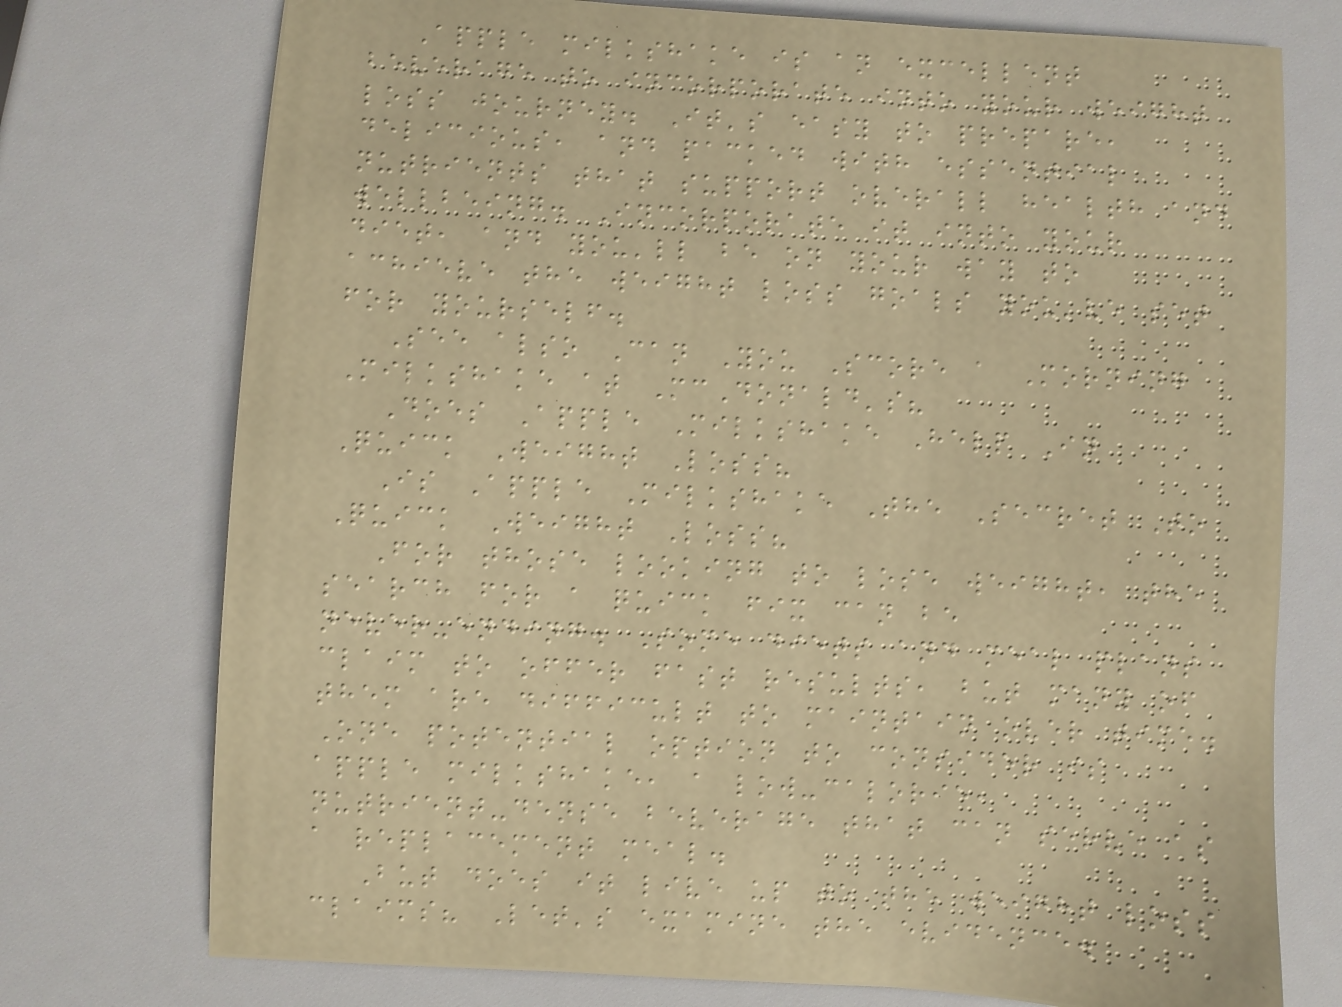Apple milkshake is an excellent
beverage to incorporate into your weight
loss journey. It's easy to prepare,
delicious, and packed with essential
nutrients that support overall health and
wellbeing. Incorporate it into your
diet, and you'll be on your way to
achieve the weight loss goals you've set
for yourself.
See also Can You Score a Morning
Milkshake at McDonald's?
Does Apple Milkshake Help In
Quick Weight Loss?
Is Apple Milkshake The Secret To
Quick Weight Loss?
For those looking to lose weight, the
search for a quick fix can be
never-ending. Some diets and meal plans
claim to offer fast results, but many of
them are difficult to maintain over time.
One potential option to consider is
apple milkshake, a low-calorie,
nutrient-dense beverage that can serve as
a replacement meal.
But does it live up to the weight loss
claims? Let's examine the evidence.
